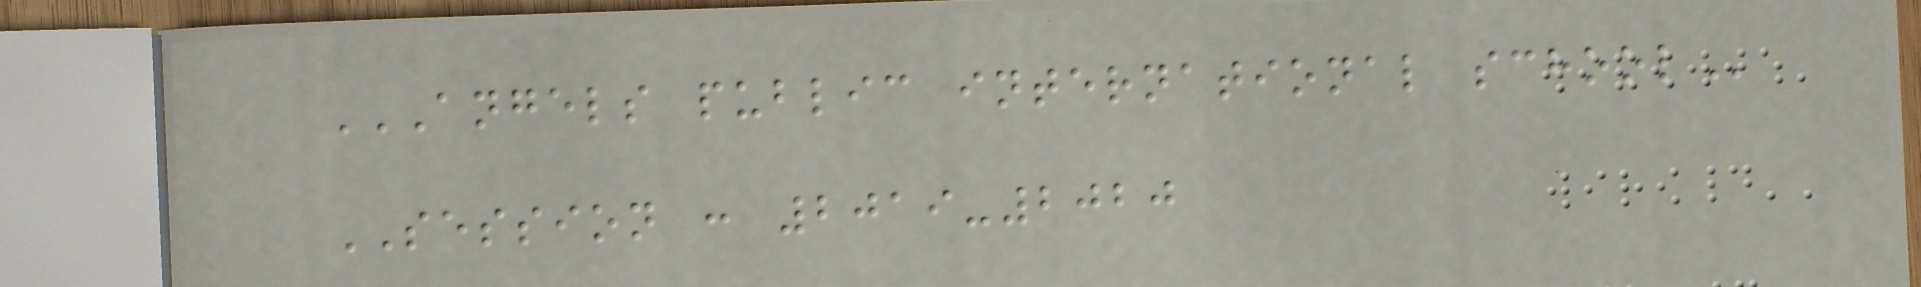ANGELS PUBLIC INTERNATIONAL SCHOOL
SESSION : 2019-2020
